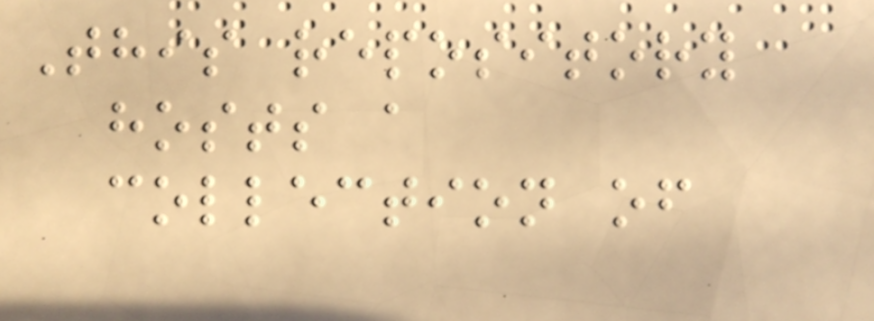This repository
hosts a
collection of
